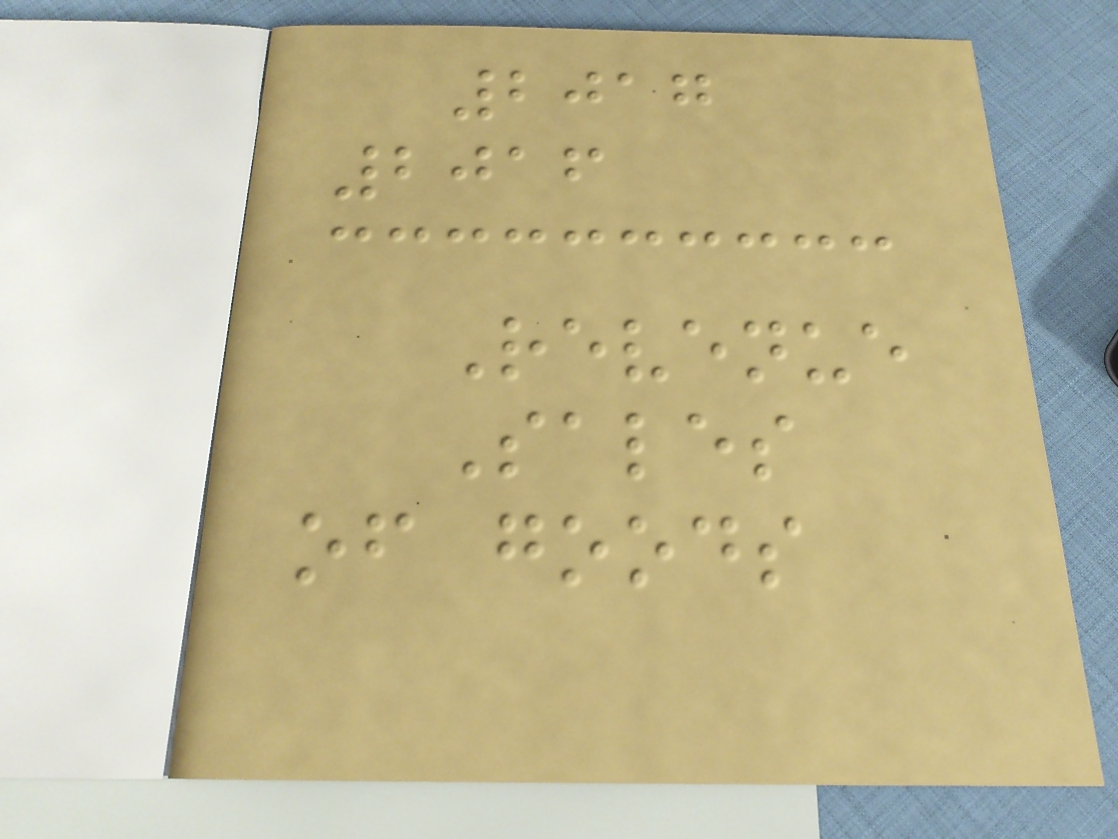2017
2016
Revenue
Sales
of goods
